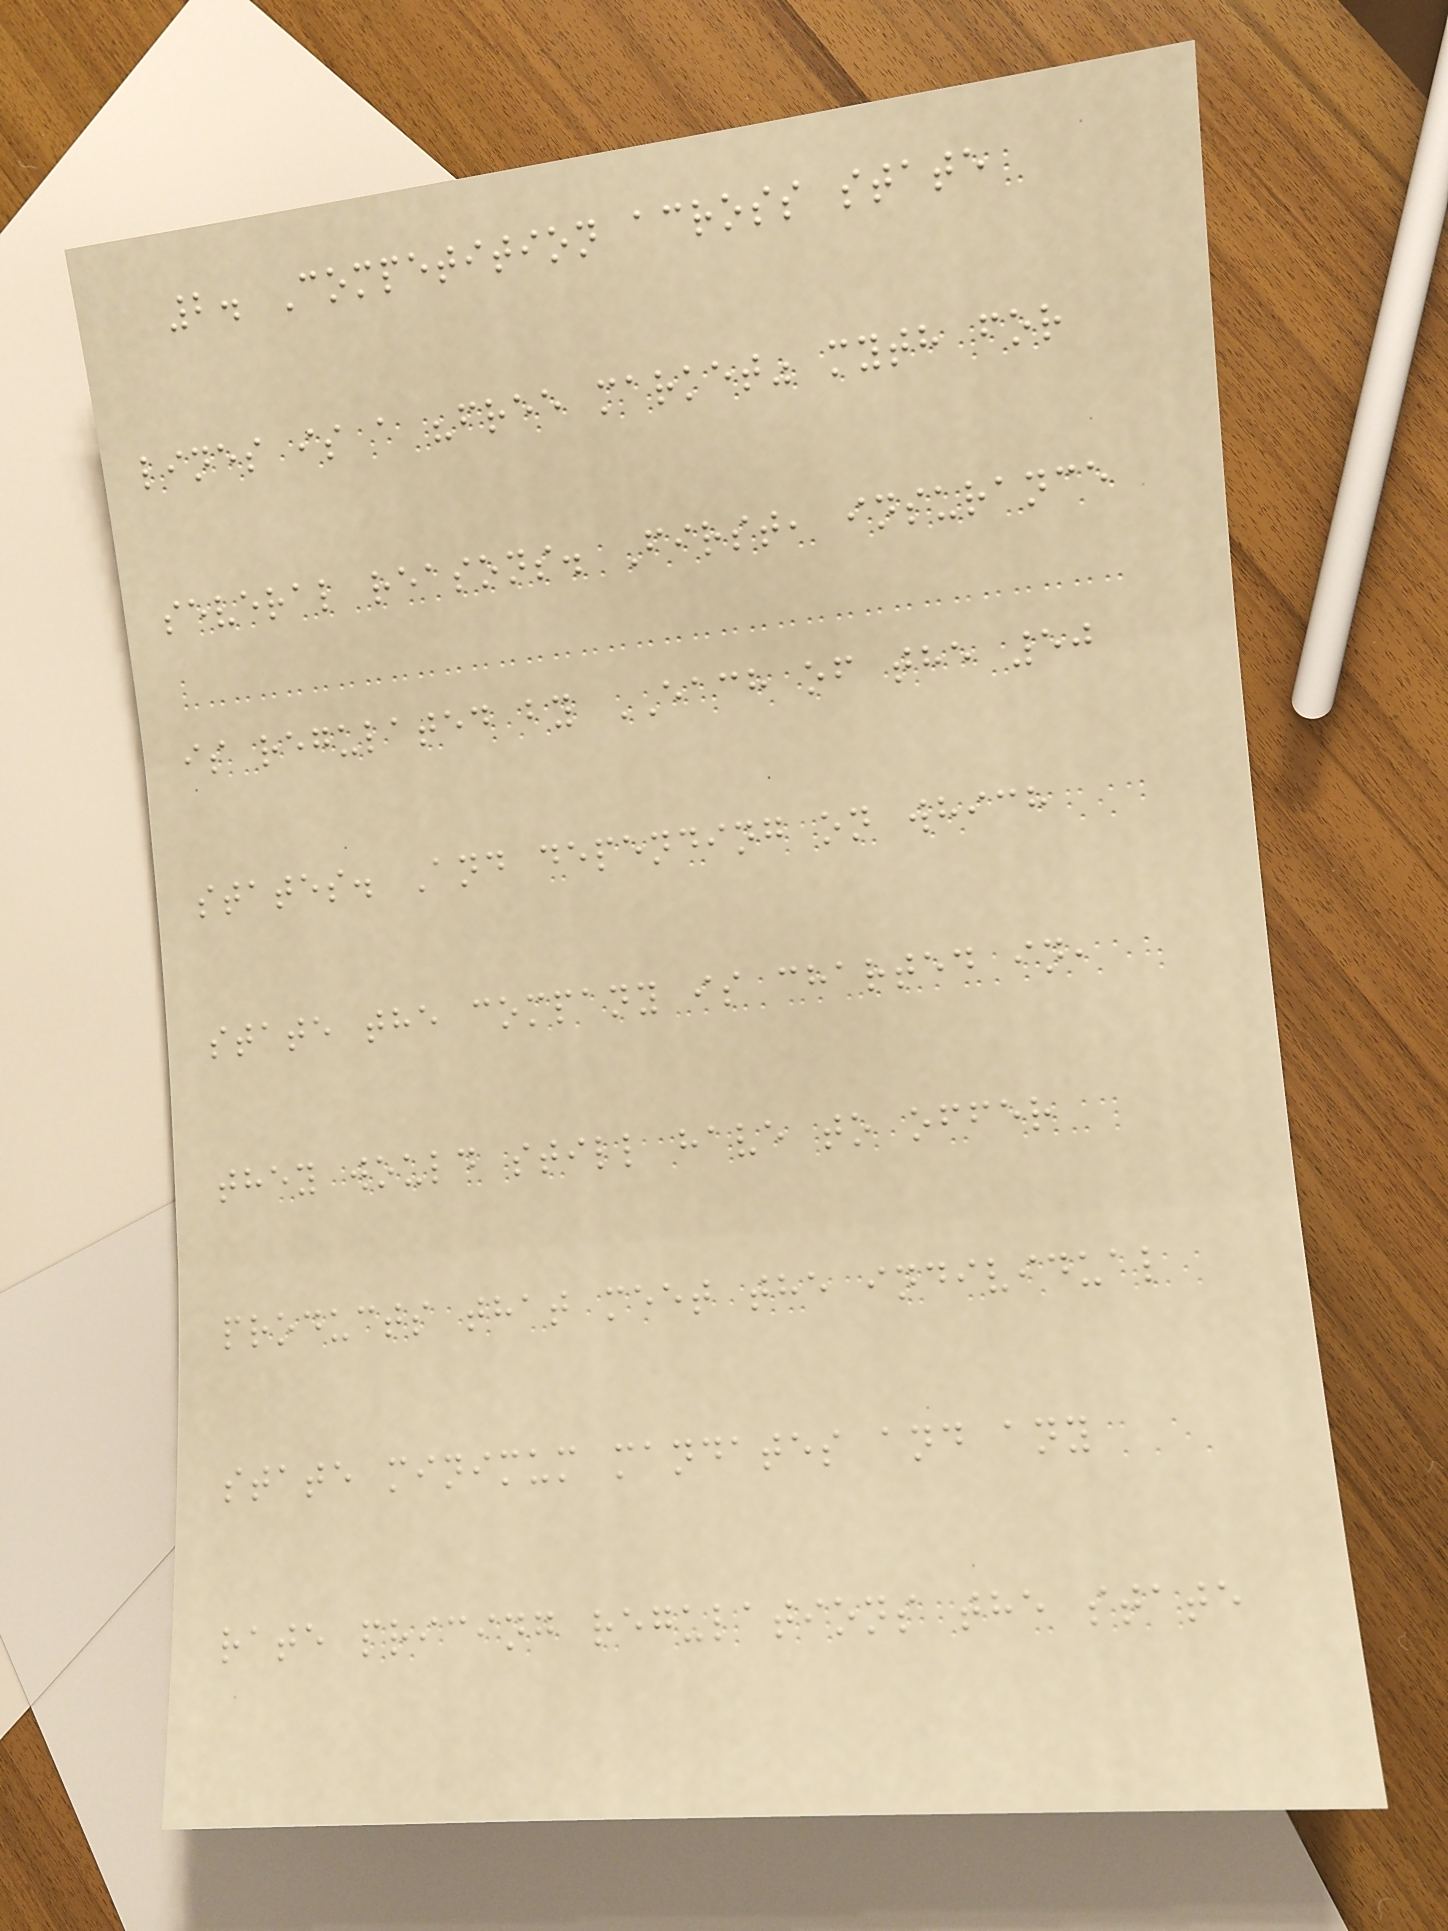2. Competition across state
lines is a "free market" myth for
several reasons. First, insurance
is regulated by EACH of the 50
states. And depending on which
state the company is charted in,
they would still have to offer
products that meet the individual
state minimum mandates and any
rate pricing regulations the state
